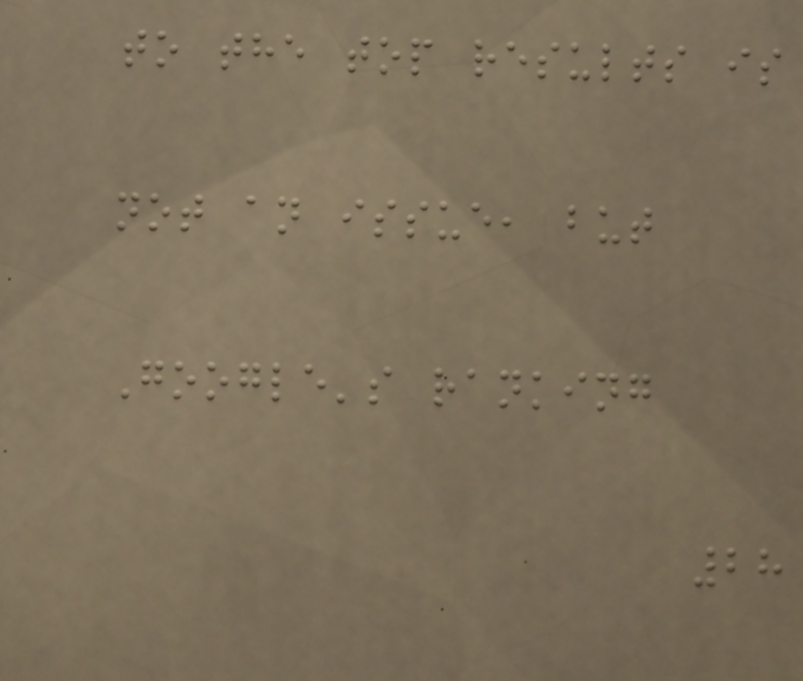to the top results is
not an issue, but
Google's ranking
28
